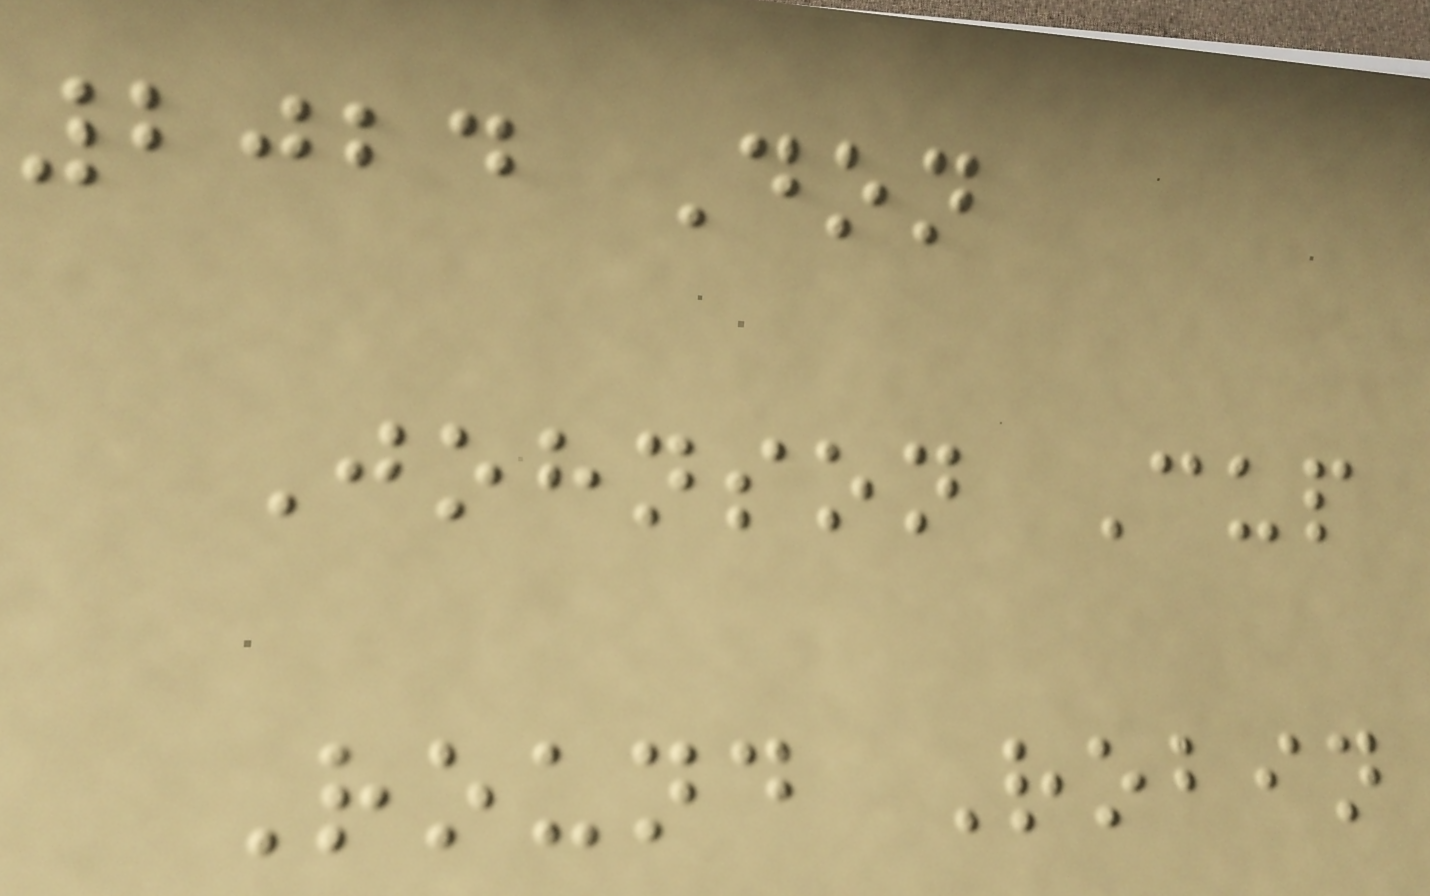2024 Don
Johnson Cup
Round Robin
